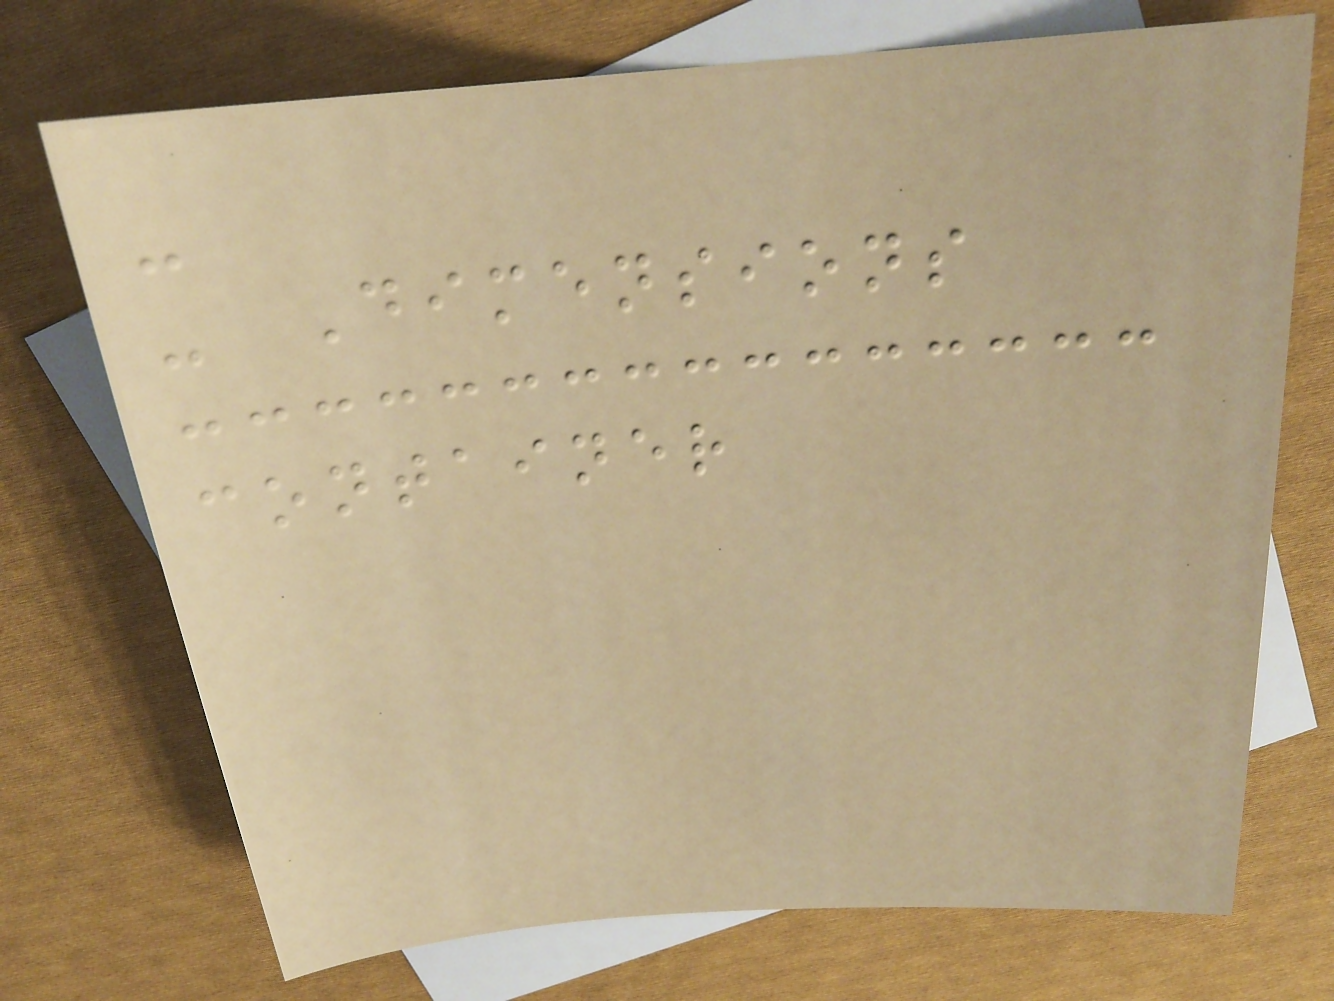-
- Dimensions
container
